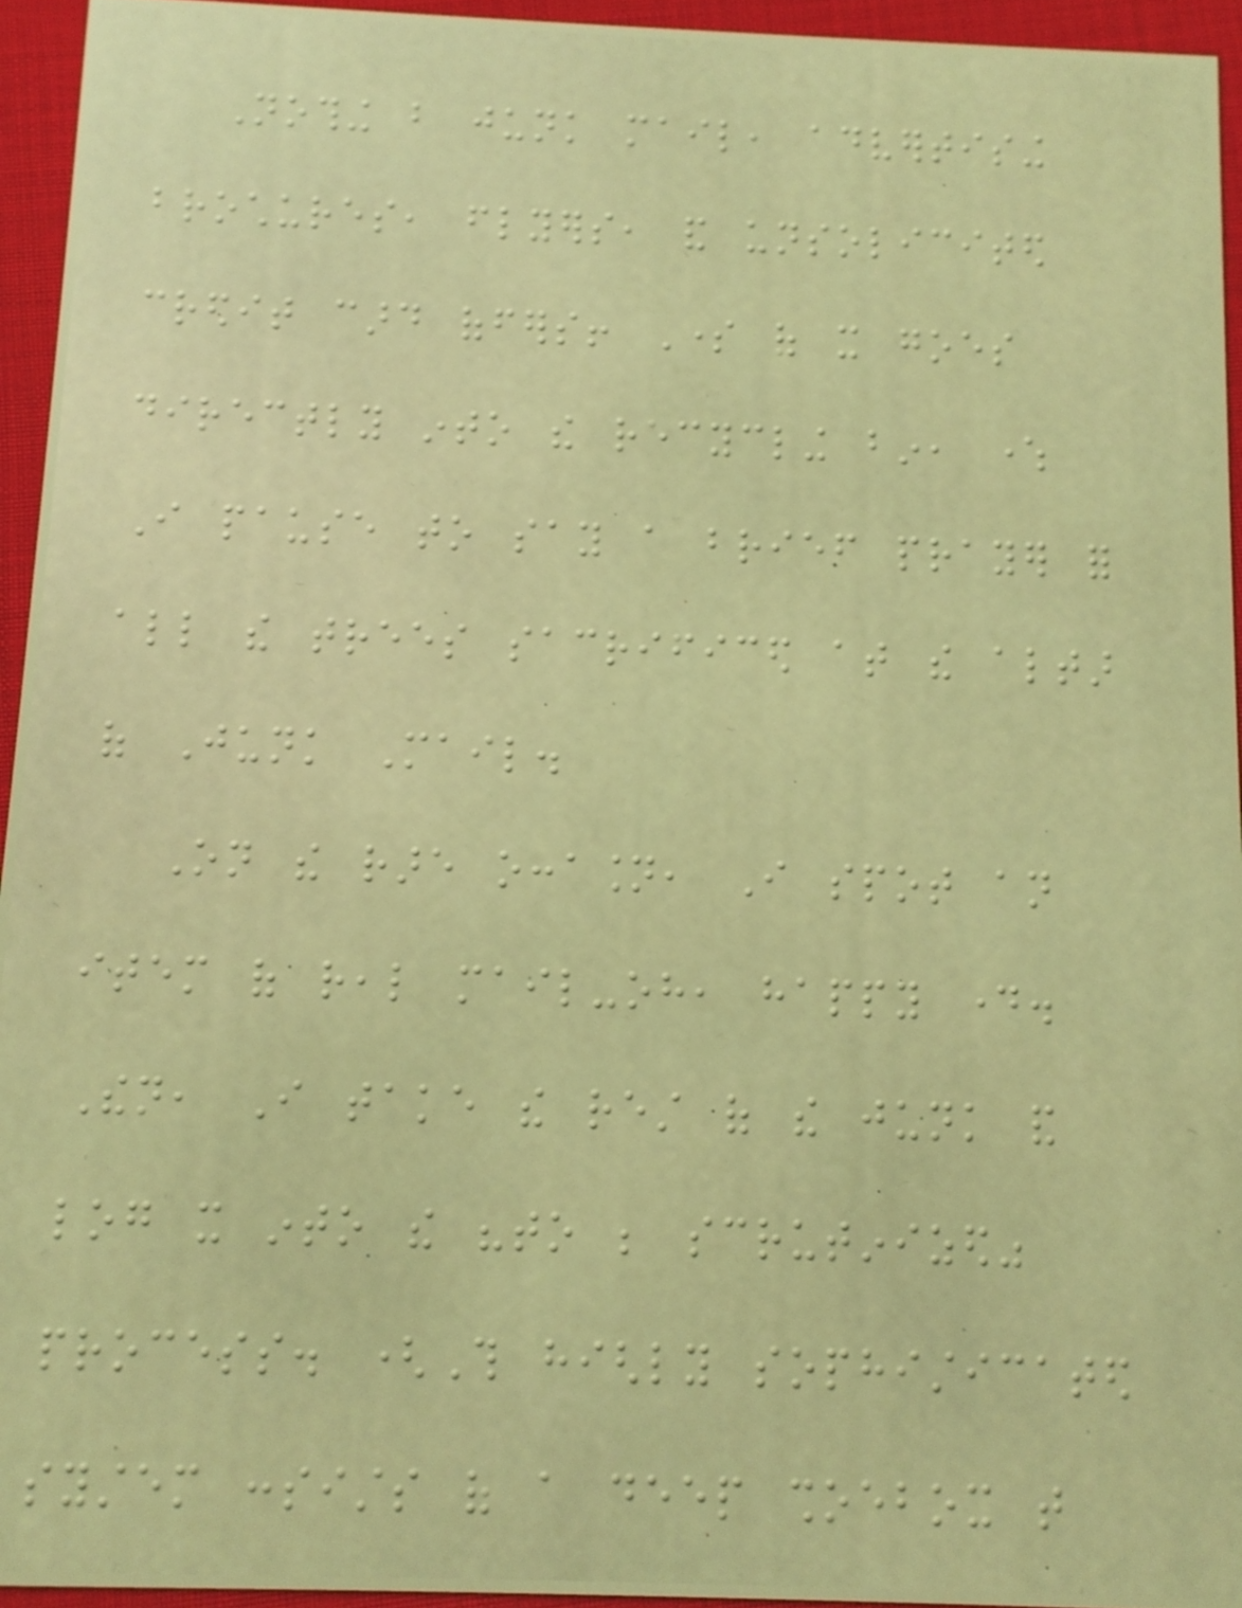Nothing but junk mail, advertising
brochures, flyers, and unsolicited
credit card offers! Some of it goes
directly into the recycling bin, where
I pause to say a brief prayer for
all the trees sacrificed at the altar
of Junk Mail.
On the rare occasion, I spot an
item of real mail-oh, happy day.
Then, I take the rest of the junk and
log it into the "to be scrutinized"
process. (This highly sophisticated
system consists of a deep shoebox that
